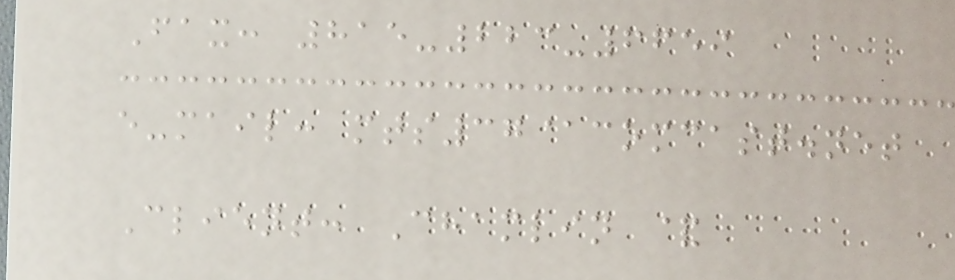Fax: 815-223-6659
e-mail: mts37@comcast.net
Client: Chamlin &
